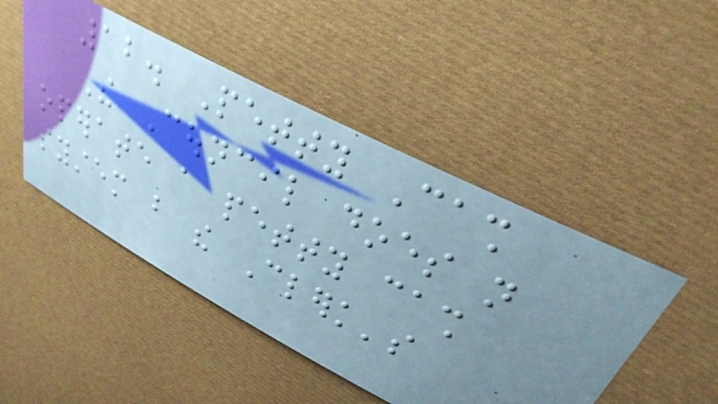12. Petty Cash
The Council does not
operate a petty cash
system but the Clerk's
